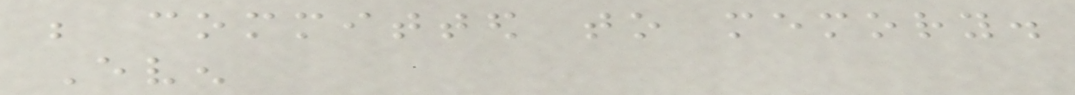be committed to memory.
Even
